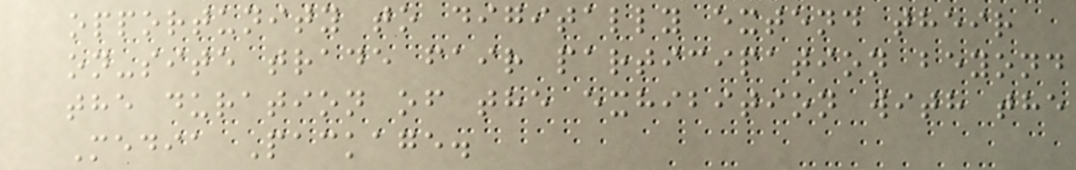opportunity to digitally extend their
on-site trade fair participation beyond
the duration of the exhibition with the
Media Package.
